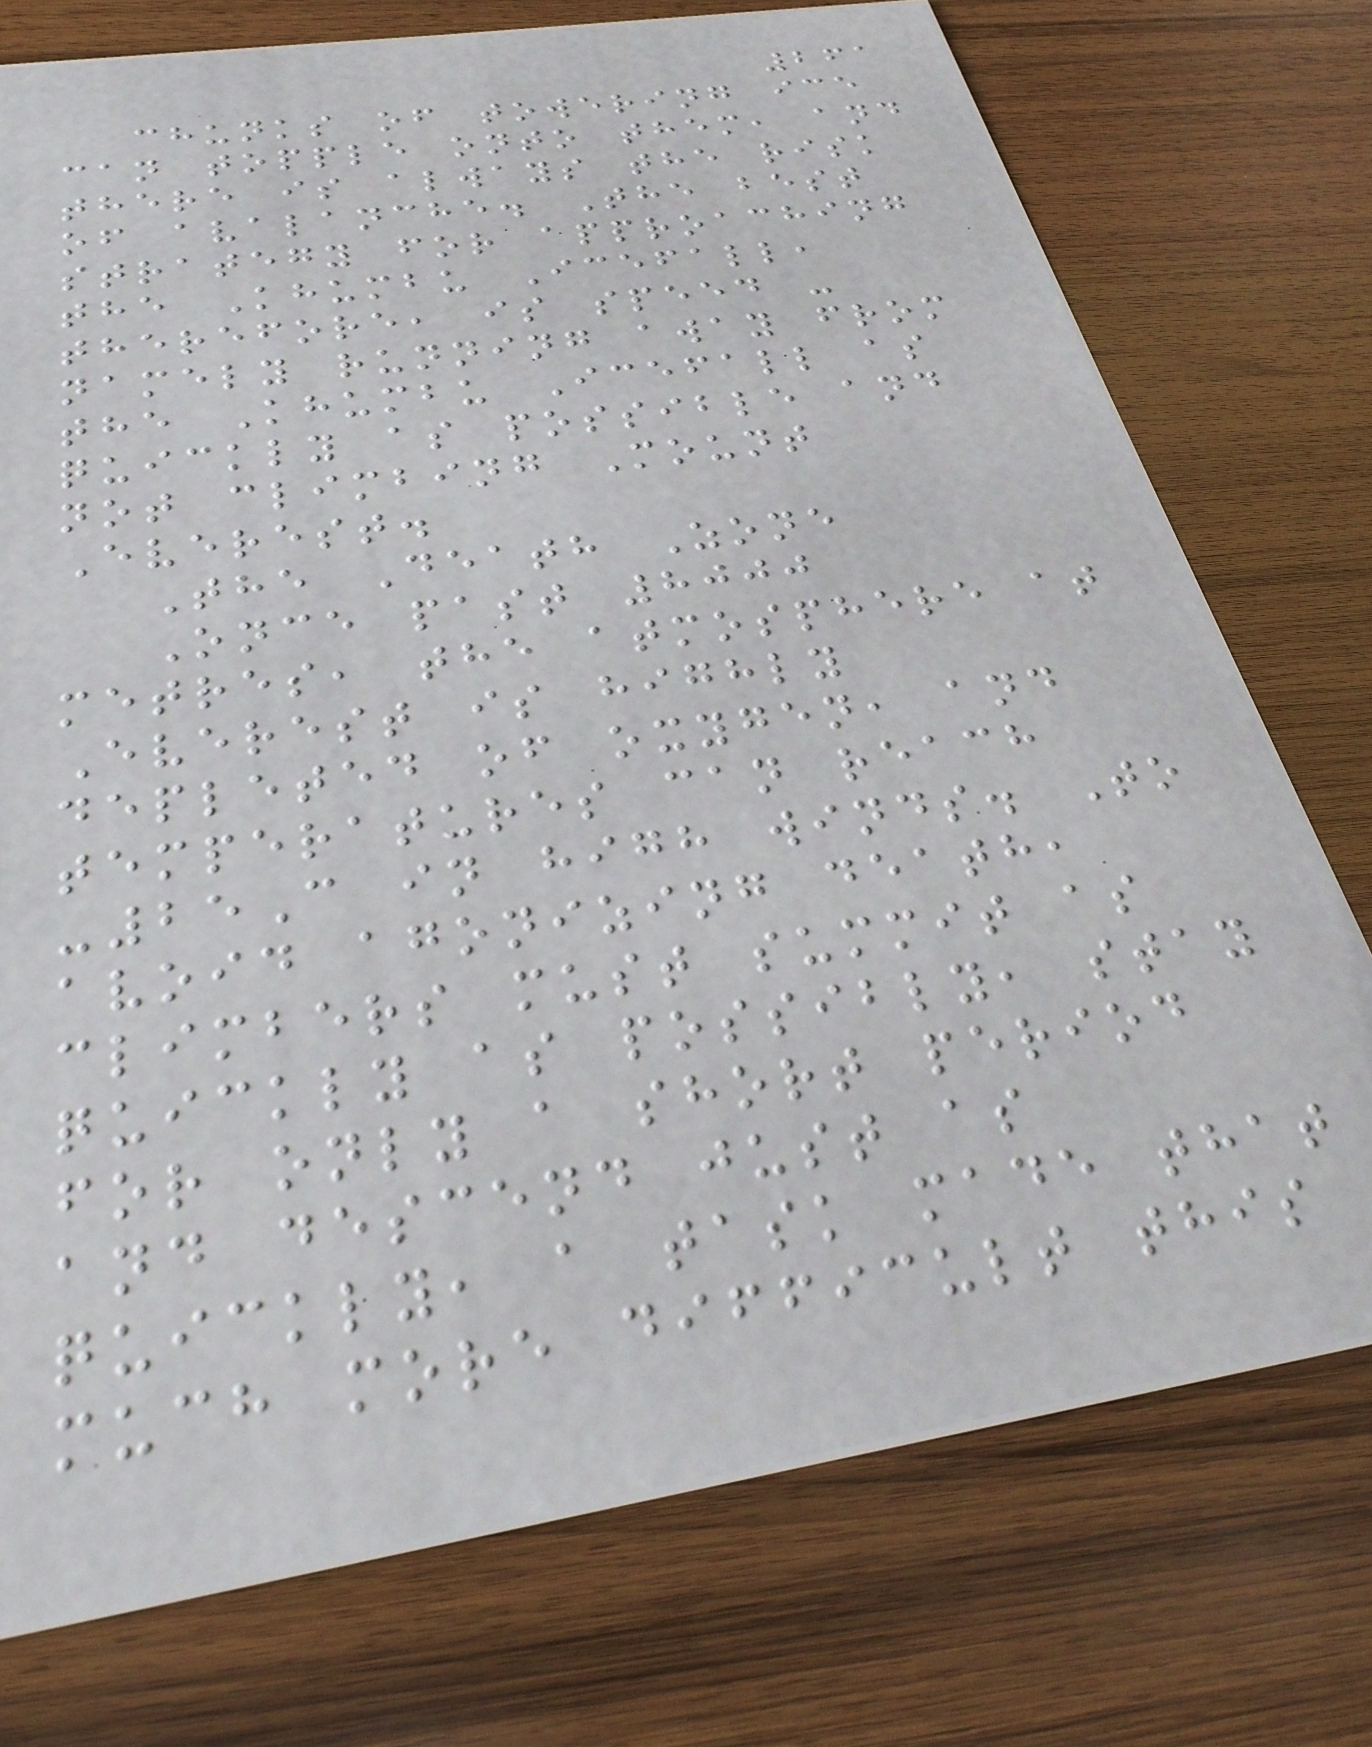261
chunks of towering ice
can topple onto them, and
there is always the risk
of avalanche. The best
strategy for approaching
the Khumbu Icefall,
therefore, is speed -
namely running away from
the Khumbu Icefall as
quickly as possible and
not climbing Mount
Everest.
The Death Zone
Once past 8000
metres, the atmosphere at
Everest is highly
depleted of oxygen, and
temperatures can reach
-25C in high winds. To
avoid agonizing death,
climbers must summit as
quickly as possibly, stay
for only a short period
and descend just as
quickly, a task made that
much more difficult this
